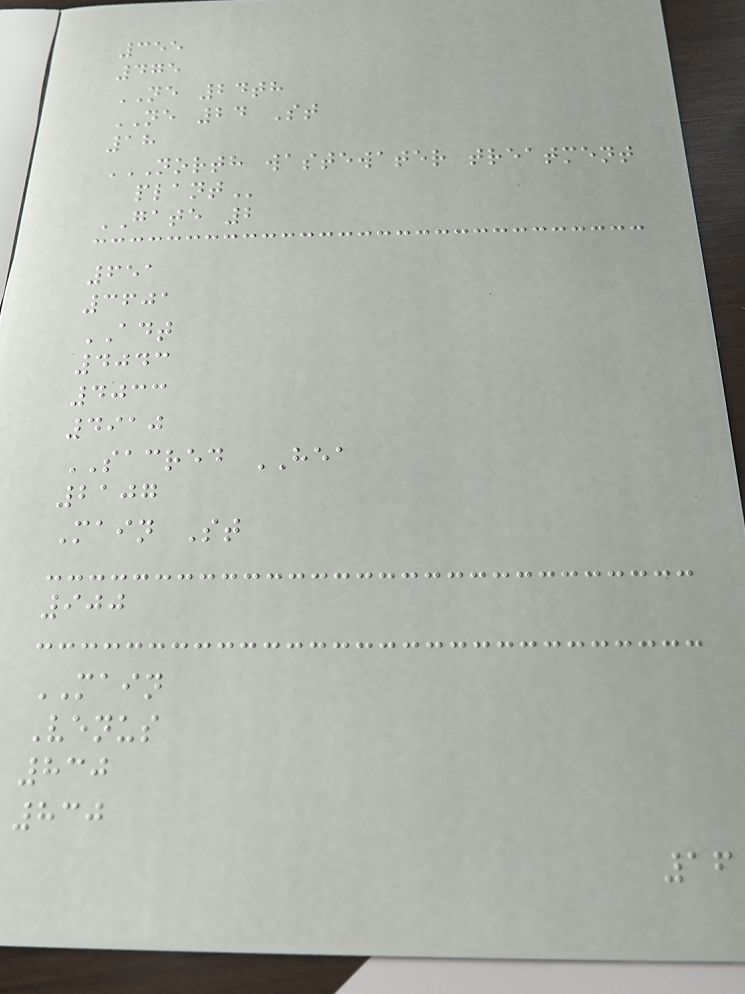355
475
NE 24th
NE 24 St
18
NORTH WASTEWATER TREATMENT
PLANT
GATE 2
651
3601
ADT
4043
4033
4910
SACRED HEA
2107
Main St
900
MAIN
Venus
830
830
16
